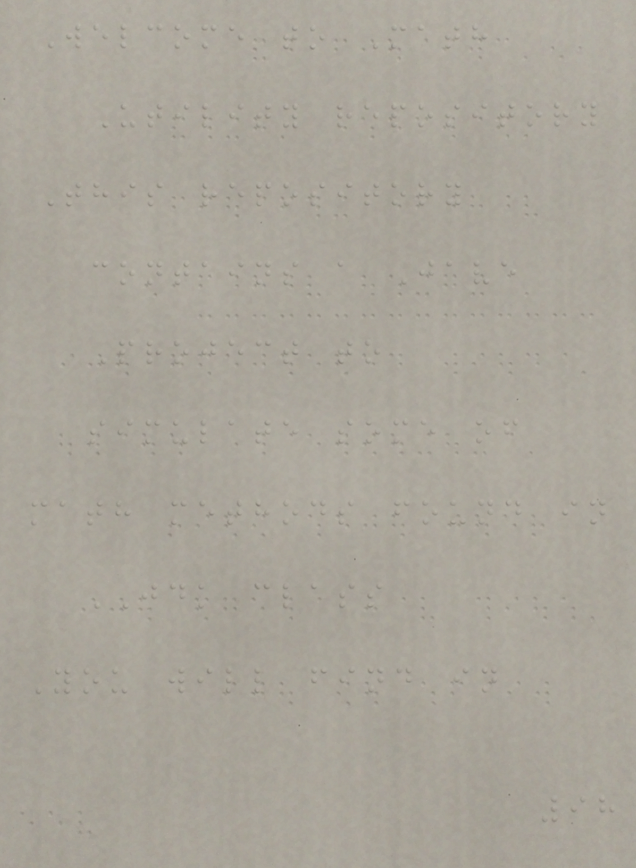Welcome to Math
Utility repository
This repository
contains a Jave
Project to
simulate some of
math methods found in
JDK class
You will find in
98
